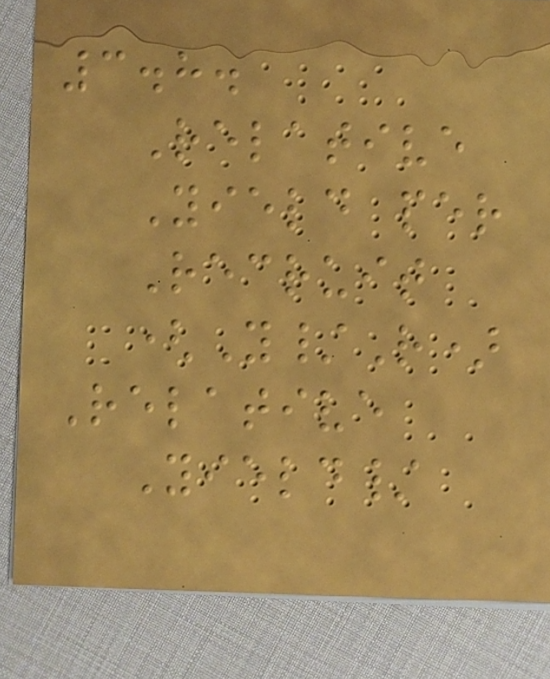3.8.
Relative
Yield per
Recruit
(Y/R)
Relative
Yield/
